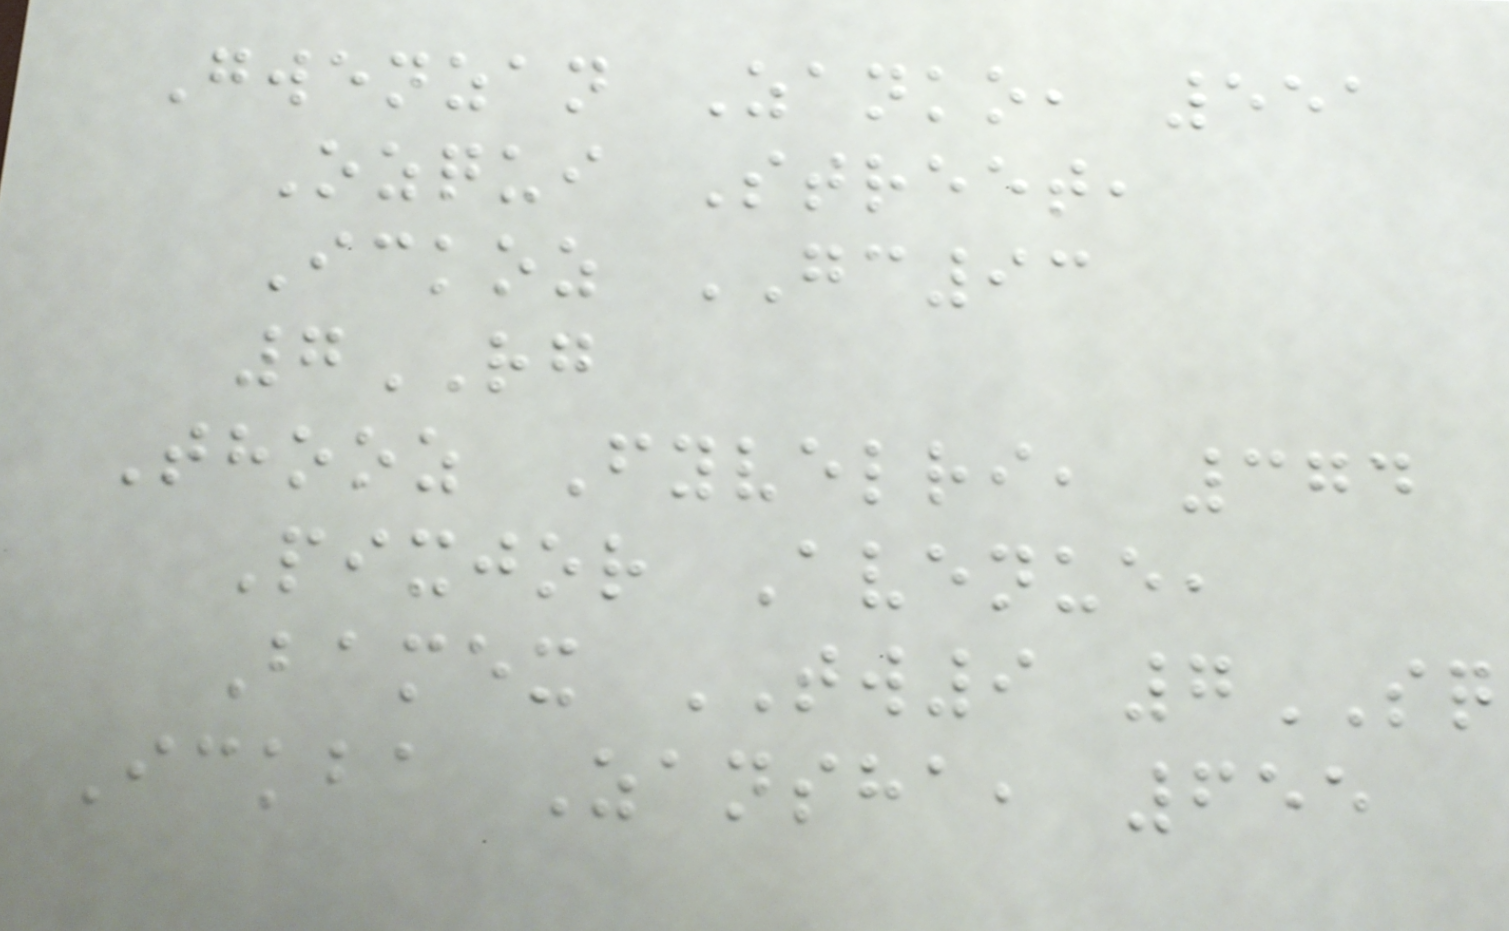Gwenzan Zanko, 551
Ozqui Street,
Ickoz GC93
7RG
Thooz Fyvelri, 374
Pixjor Avenue,
Bamex TW9 7SQ
Ickba Zansha, 655
